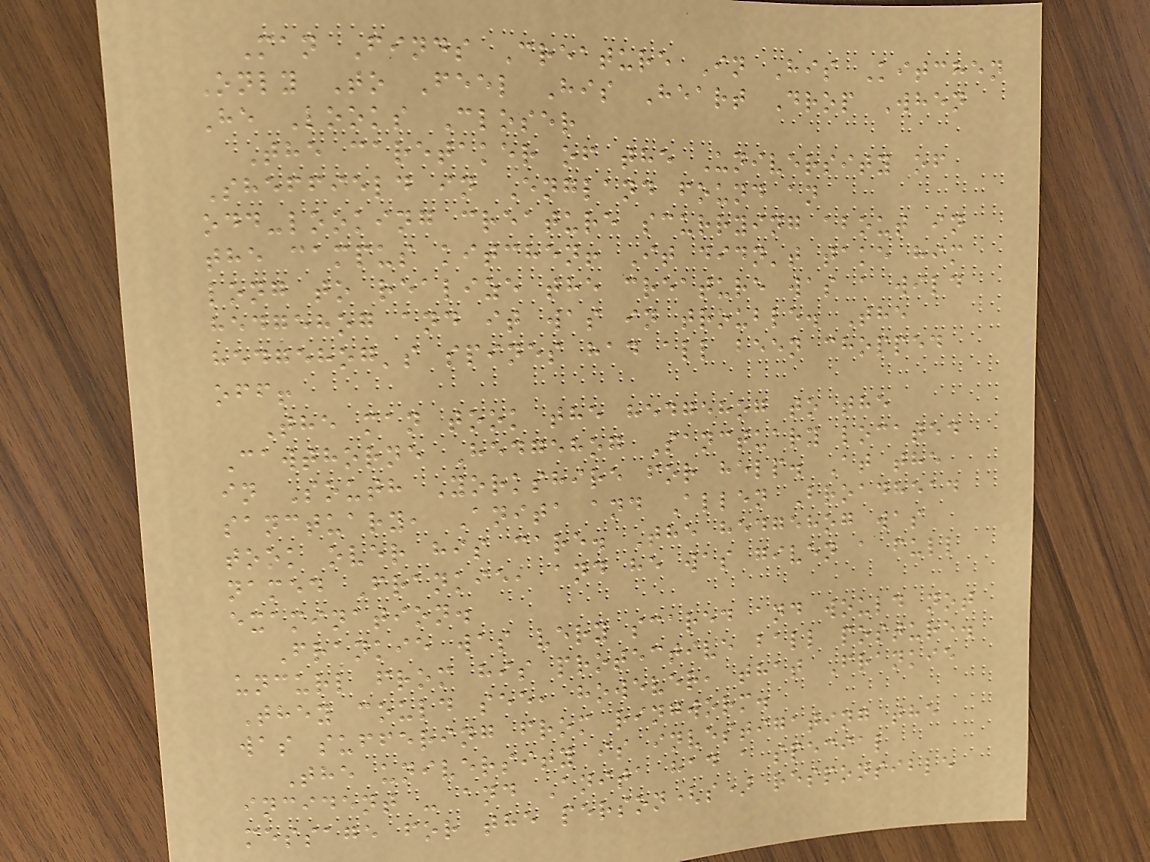Man Finds Creature In His Kitchen
Only To Feel His Heart Drop When
He Looks Closer
The caretaker of the University of
Sheffield in England found an
odd-looking creature scurrying about in
the campus kitchen! It didn't take him
long to realize the creature was a wild
hedgehog and it was in trouble. The
hedgehog's spines had all been chopped
off!
The man took the hedgehog to the
Cawthorne Hedgehog Sanctuary located
in South Yorkshire for help. At the
sanctuary, Anita and Allen Broadhead
took over his care. The hedgehog was
named Frankie, and he was given a full
examination.
Frankie was very scared and would not
uncurl from his protective ball posture.
They could see, however, that Frankie
was suffering from ringworm.
The university is investigating the
incident - and Anita had a special
message for the person(s) responsible
